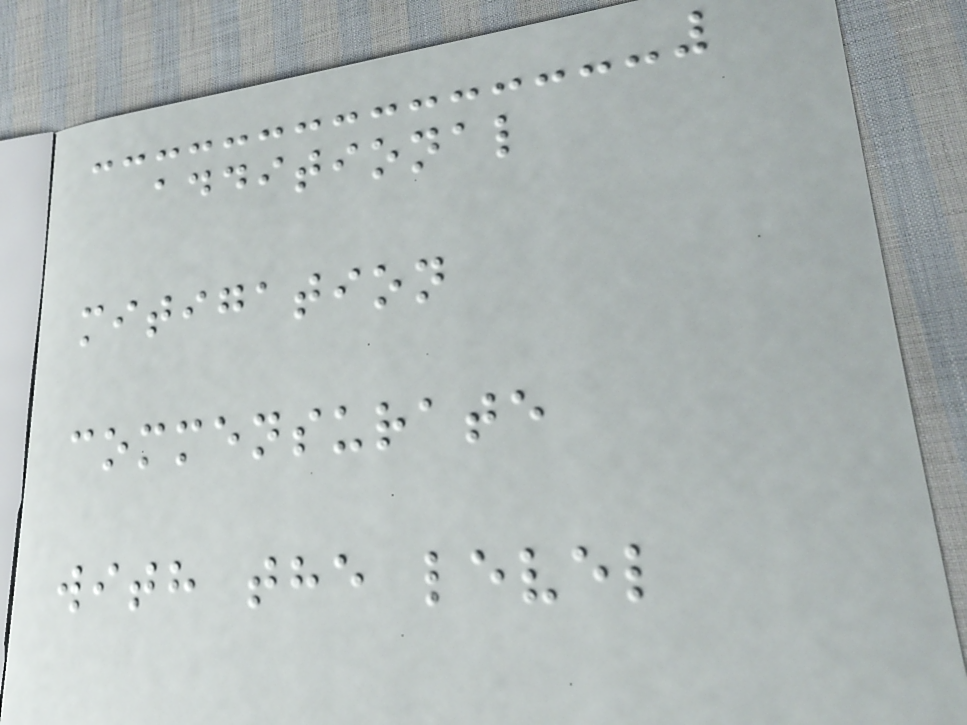additional
mitigation
commensurate
with the level
